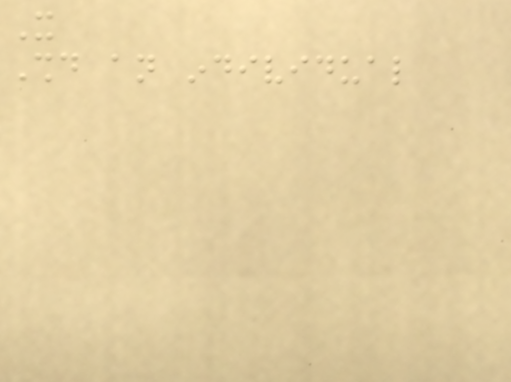It
Should an individual
